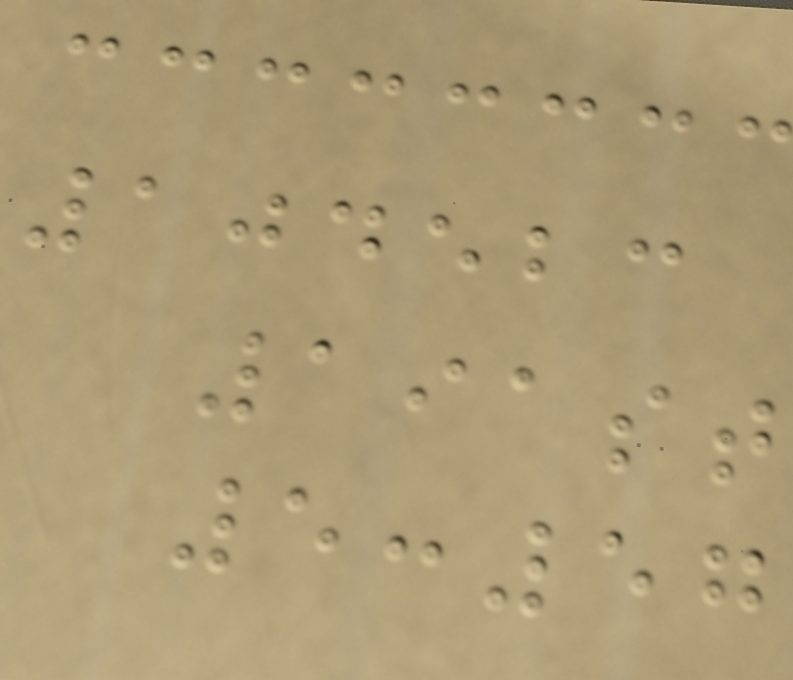104523
191st
5:57
